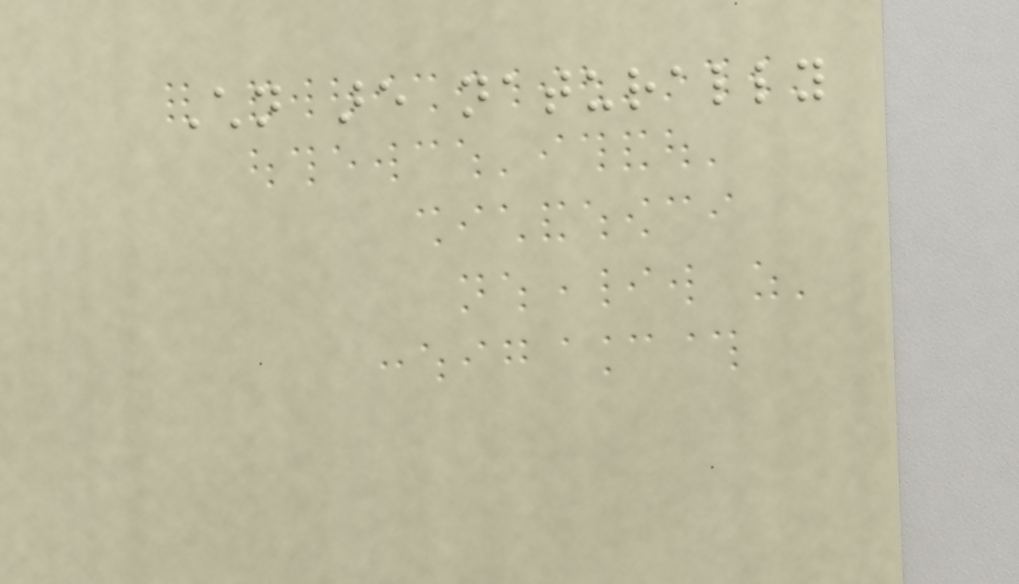Children are naturally
